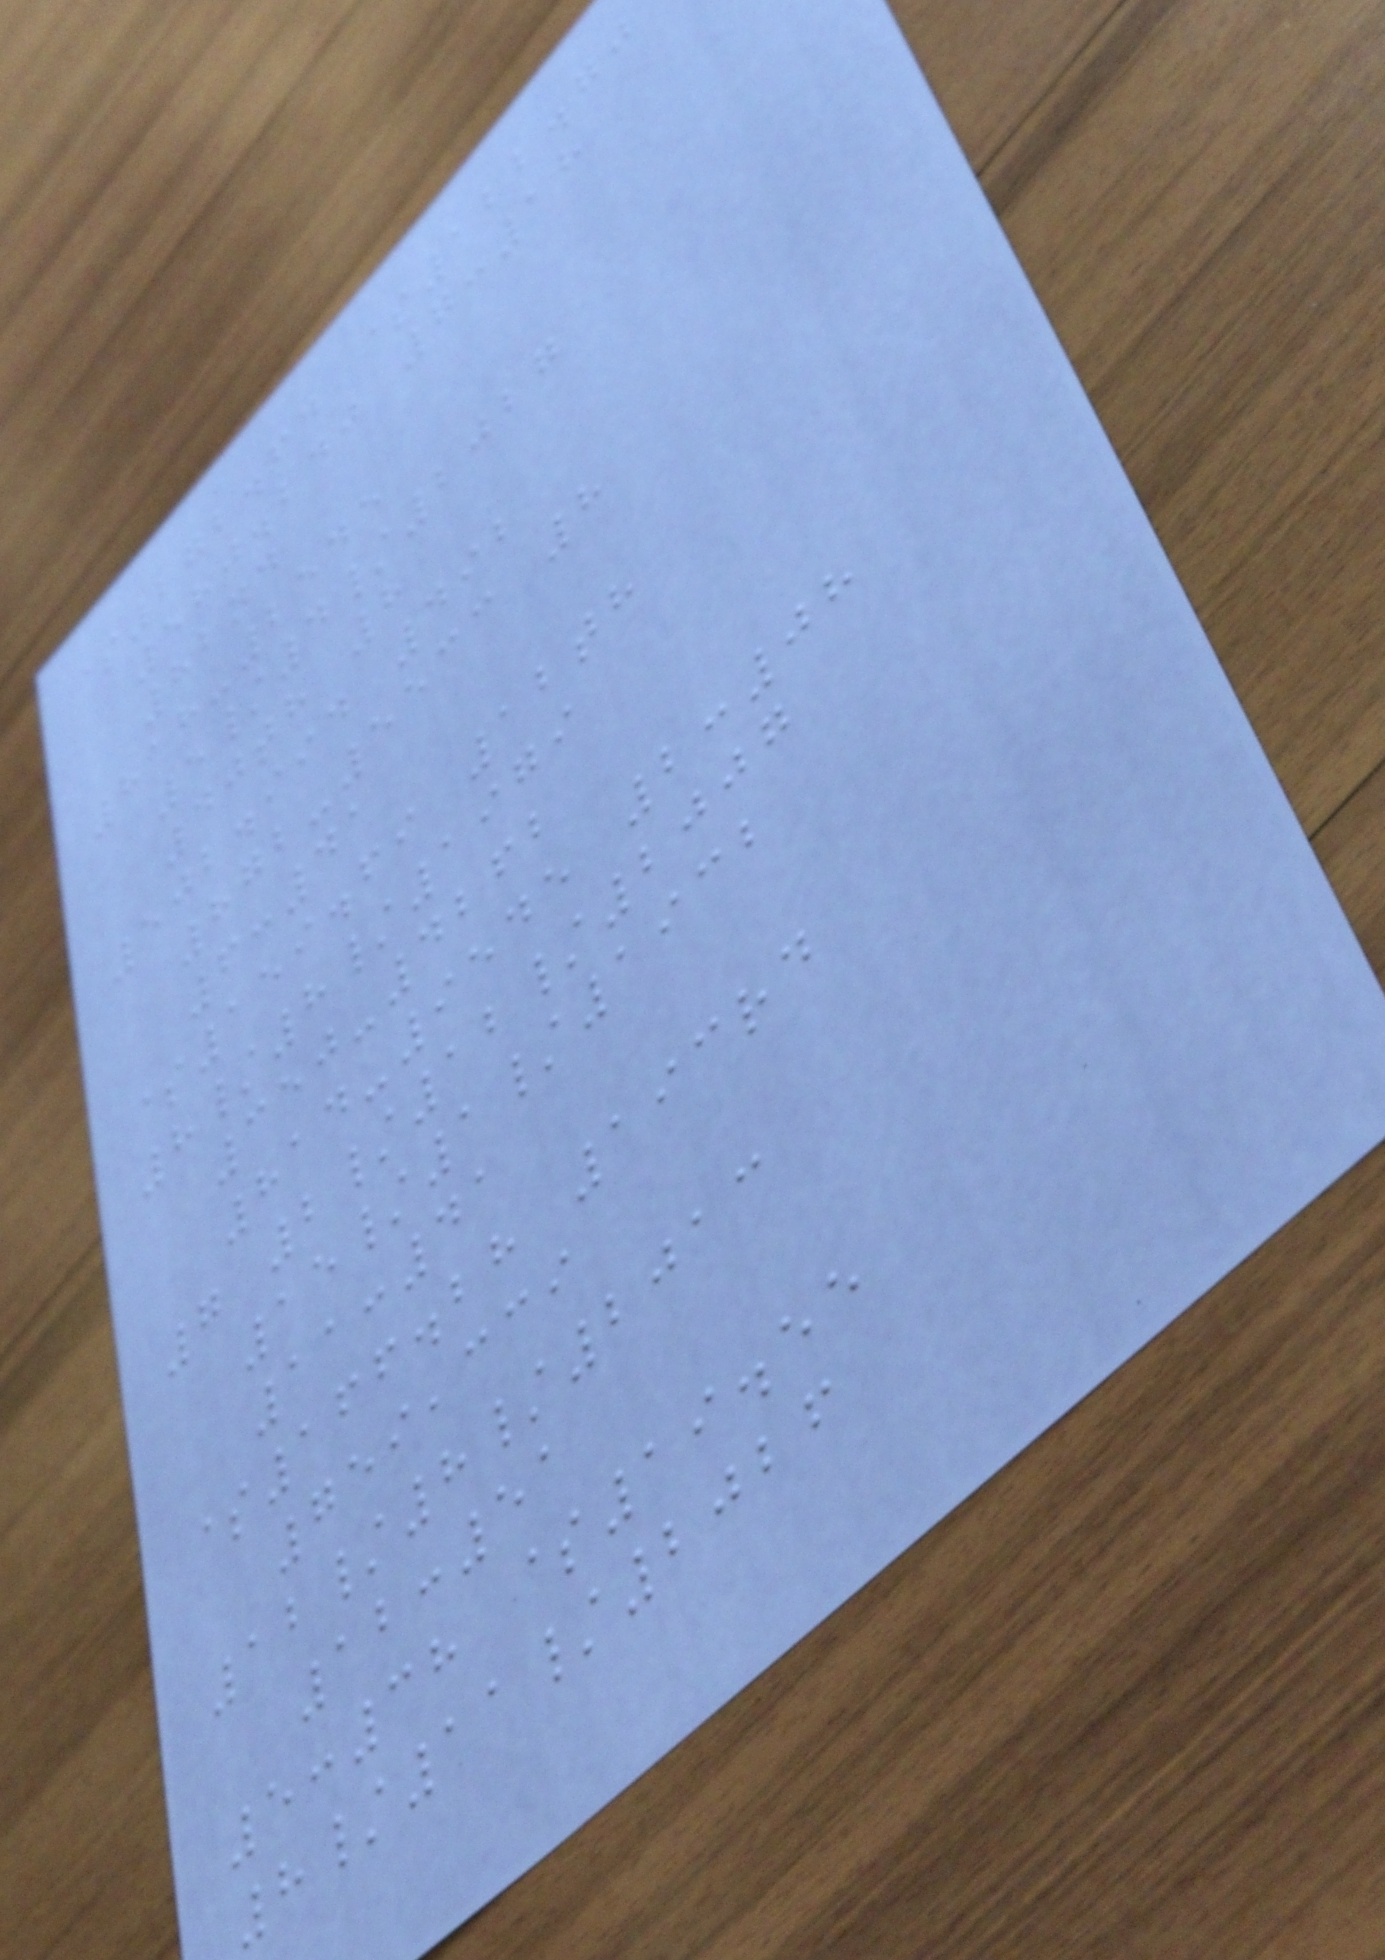$272.64 $122.70
580.240 7:18
82nd
818-2545
5/4/2027
40th 8
502.994 492
872-5533 8
6:41
$159.69 12th
8/8/1979
350-4262
814-9545 2:08
7 2/12/2007
15/1/1932
11:41
$166.28 193rd
759,339
12/8/2013
12:51
5:38 $19.55
8/11/2026
